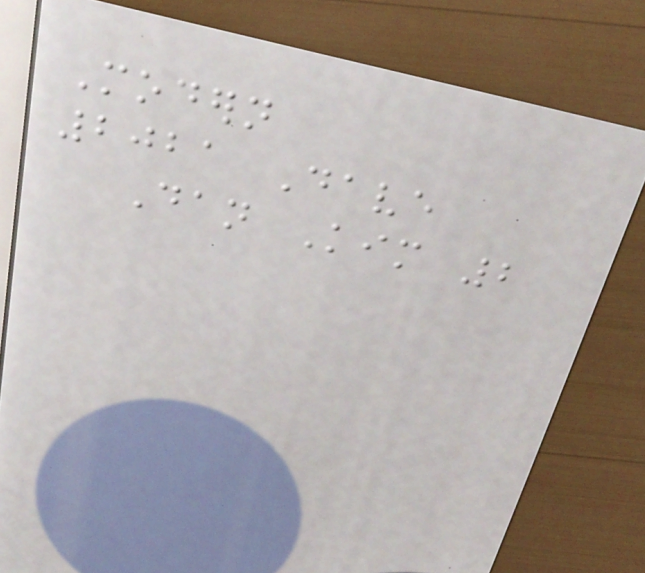Modern
2021 Dave
Dan Kim 2
